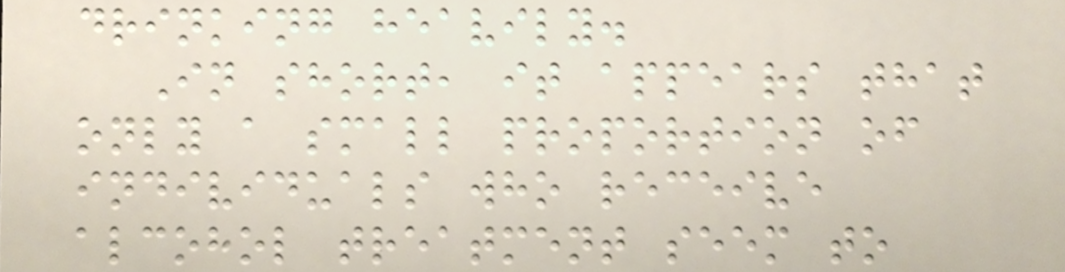drinking heavily.
In short, it appears that
only a small proportion of
individuals who receive
alcohol treatment seem to
